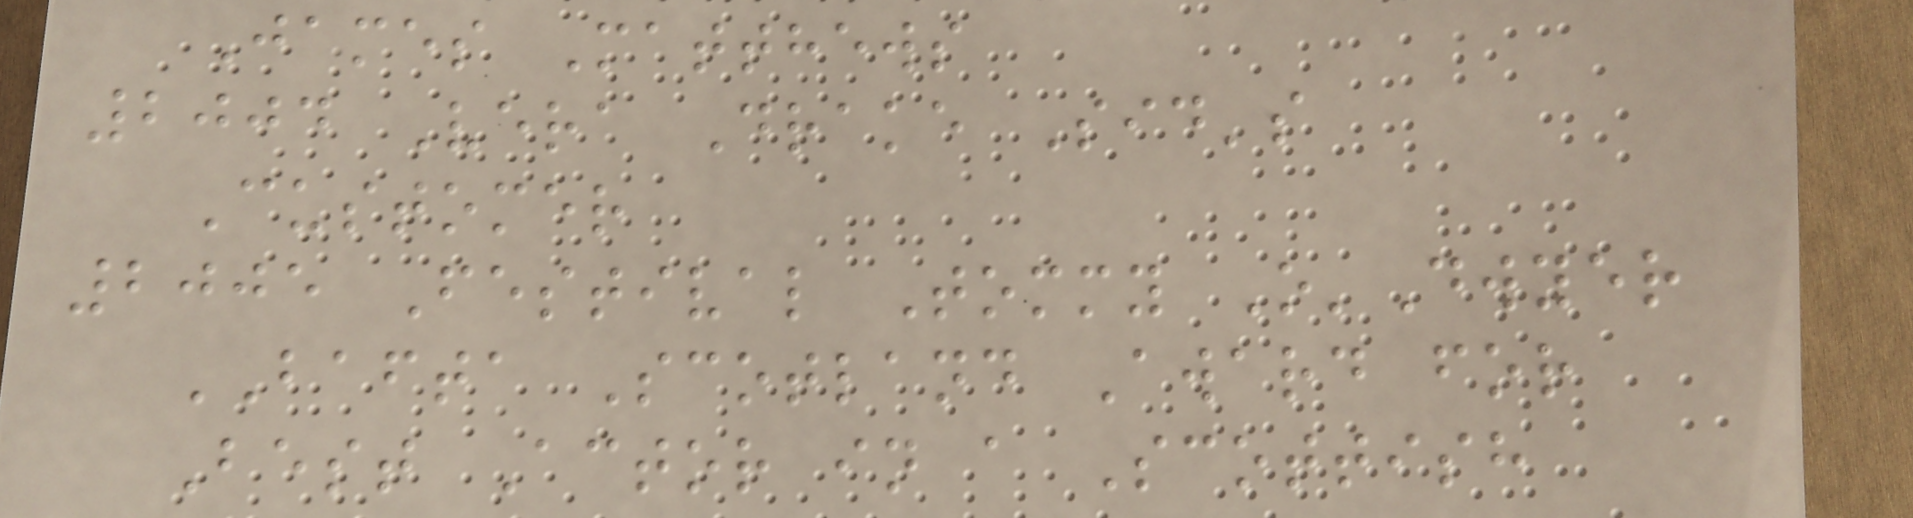James Matthews
2004 Vera Drake Sid's
Customer
2005 Festival Tommy O'Dwyer
BAFTA Scotland Award for
Best Actor in a Scottish
